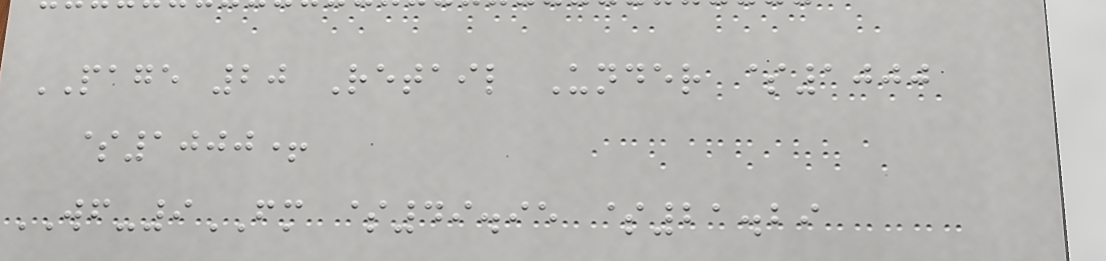PAGE 20 Retail Under $1000
$1000+
WF-9FM $49.95 $21.29
